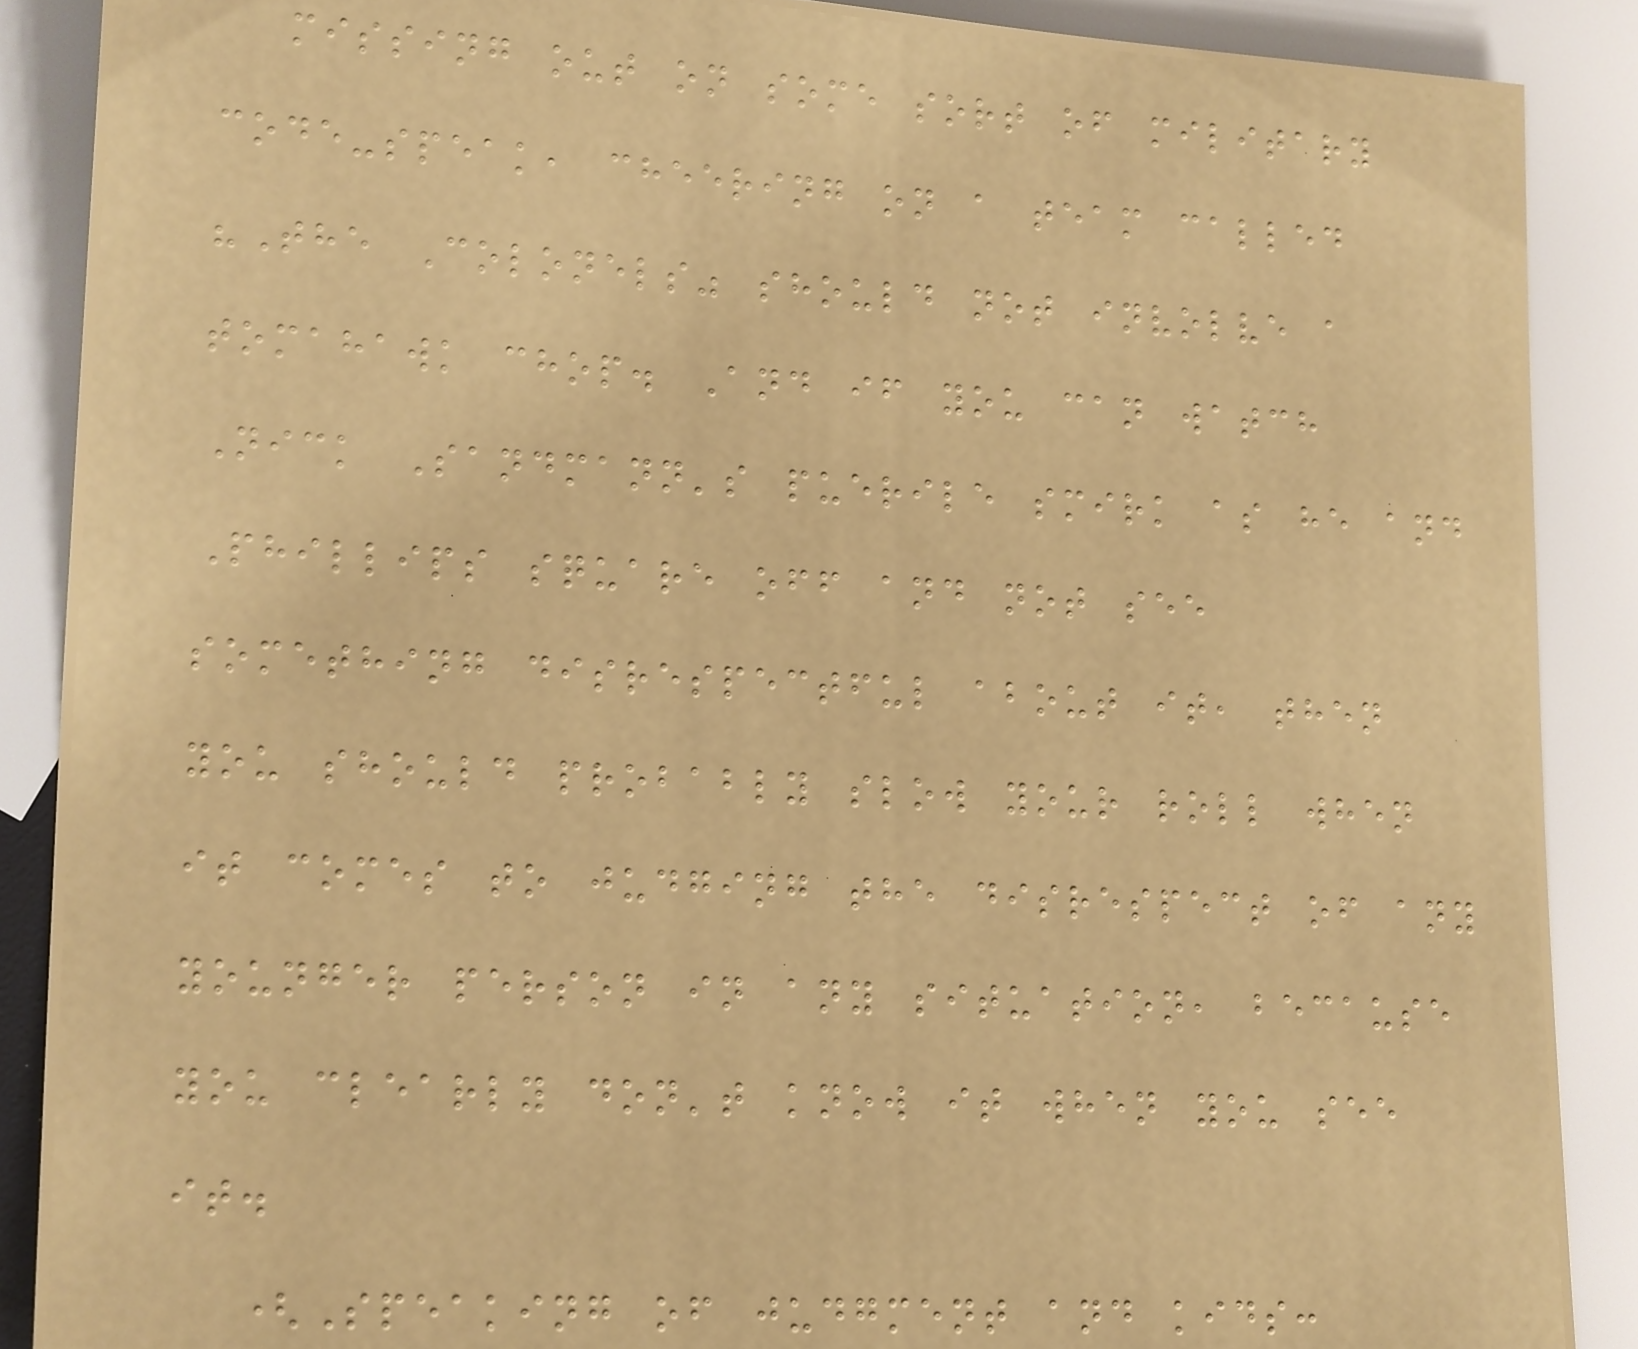missing out on some sort of military
code-speak, cheering on a team called
"The Colonels" should not involve a
tomahawk chop. And if you can watch
Nick Sandmann's puerile smirk as he and
Phillips square off and not see
something disrespectful about it, then
you should probably slow your roll when
it comes to judging the disrespect of any
younger person in any situation, because
you clearly don't know it when you see
it.
(Speaking of judgment and kids:
